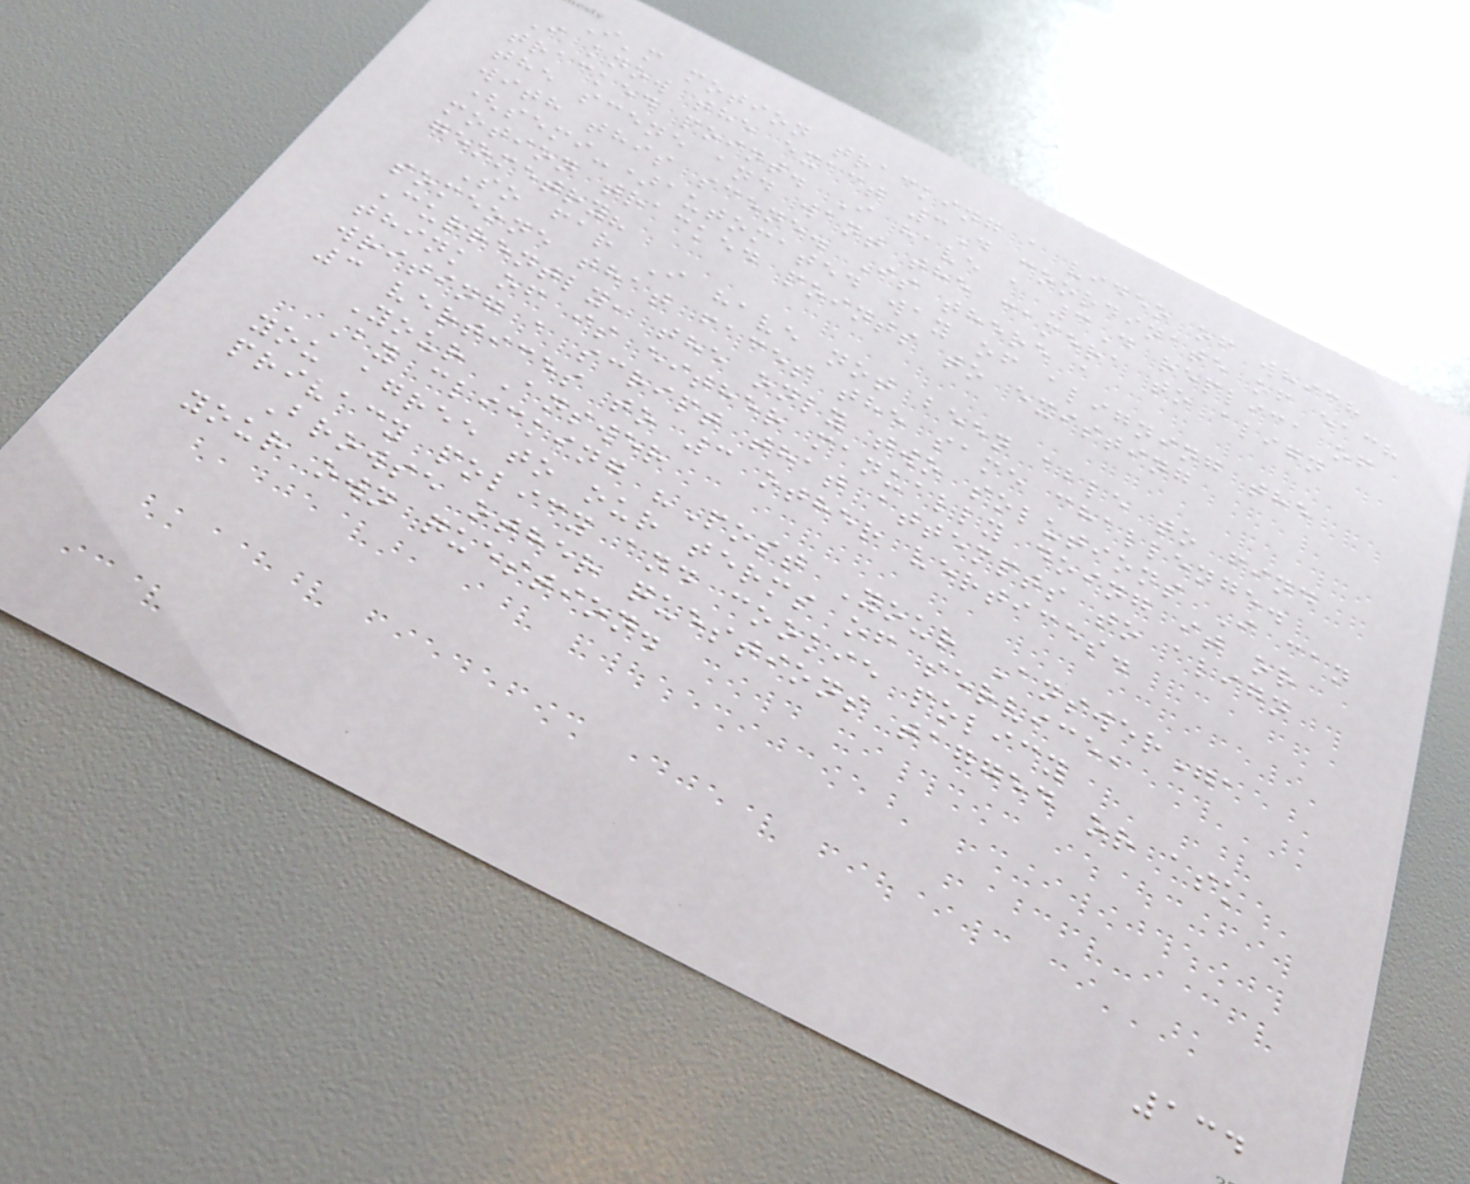I'm motion tracking a video of which
I know the exact 3D coordinate of each
tracked point. I have a 3D replica of
the scene and want the camera to align
with this scene. Is there a
(semi-)automated way of aligning the
motion tracked points to existing
geometry?
So far I have not been able to find
someone that faces the same challenge.
Currently, the only two solutions I can
think of is either manually doing it or
writing a script that attempts to align
3 vertices to 3 other vertices.
Your Answer
By clicking "Post Your Answer",
you agree to our terms of service,
privacy policy and cookie policy
Browse other questions tagged or ask
your own question.
134
